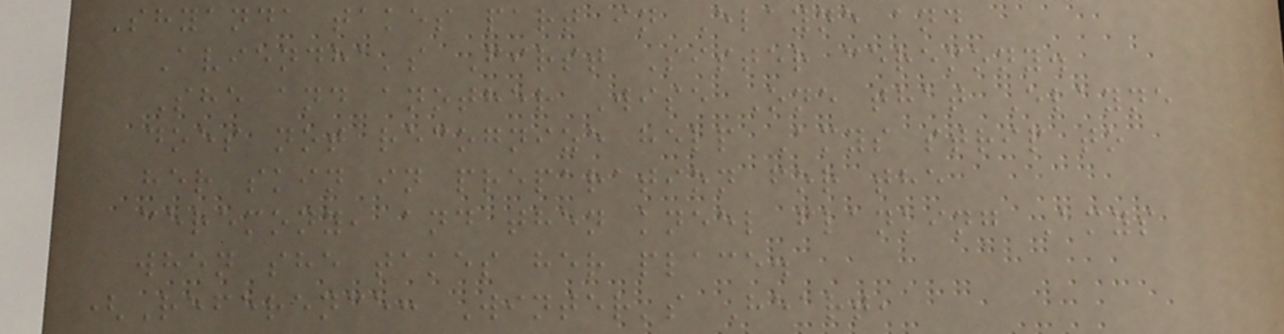Shyanda takes part in Elayne and
Aviendha's First Sister ceremony.
She and another Wise One that Elayne
does not recognize help Amys strip to
her skin in preparation for the
ceremony, and then kneel flanking Amys
when she takes her place.
(Reference: Winter's Heart,
